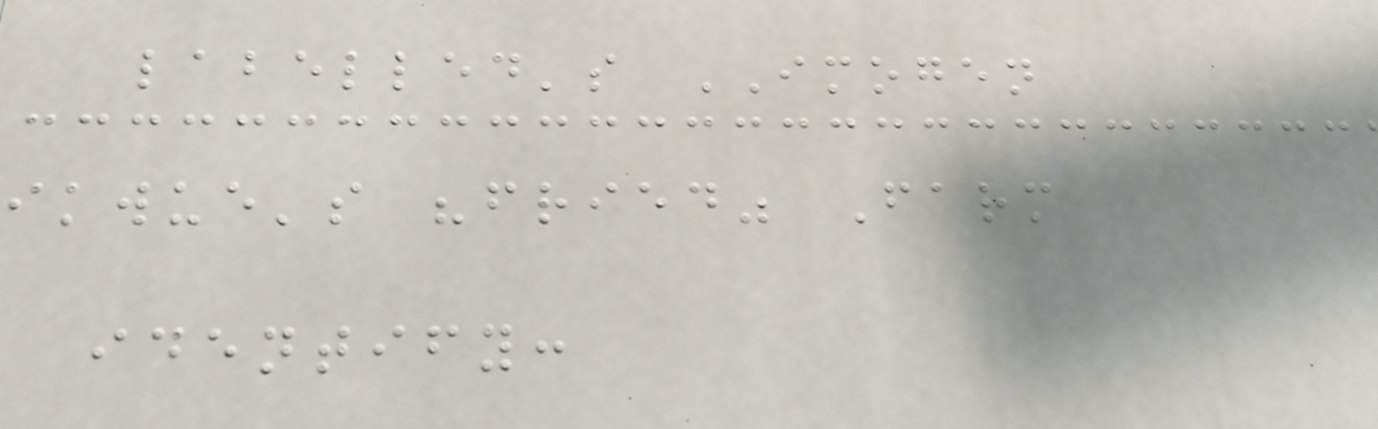labelled's IMOGEN
ikwue's "fried" Farm
identify:
